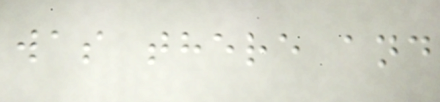was there and
